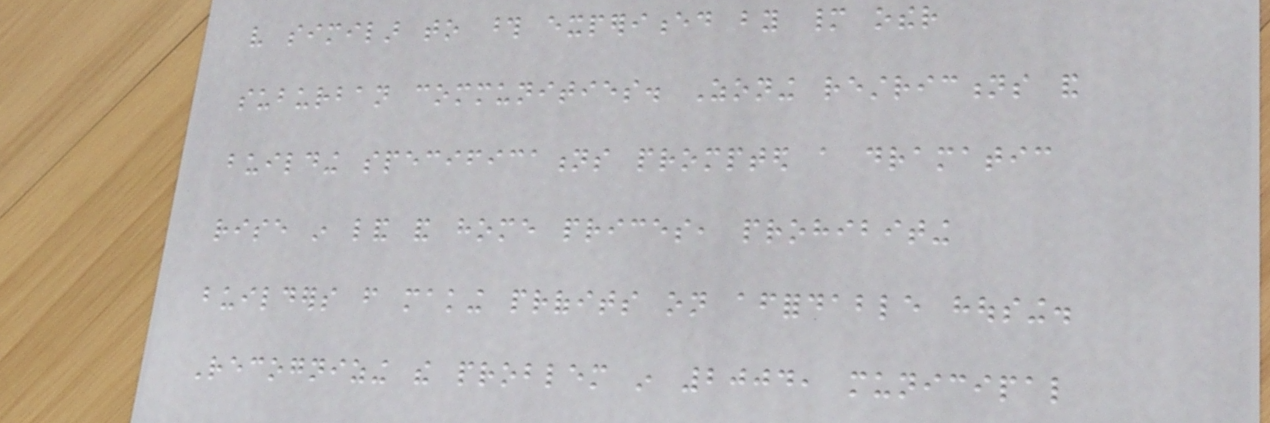very similar to those experienced by many other
suburban communities. Zoning restrictions and
building specifications prompted a dramatic
rise in land and home prices, prohibiting
builders from making profits on affordable housing.
Recognizing the problem in 2004, municipal
